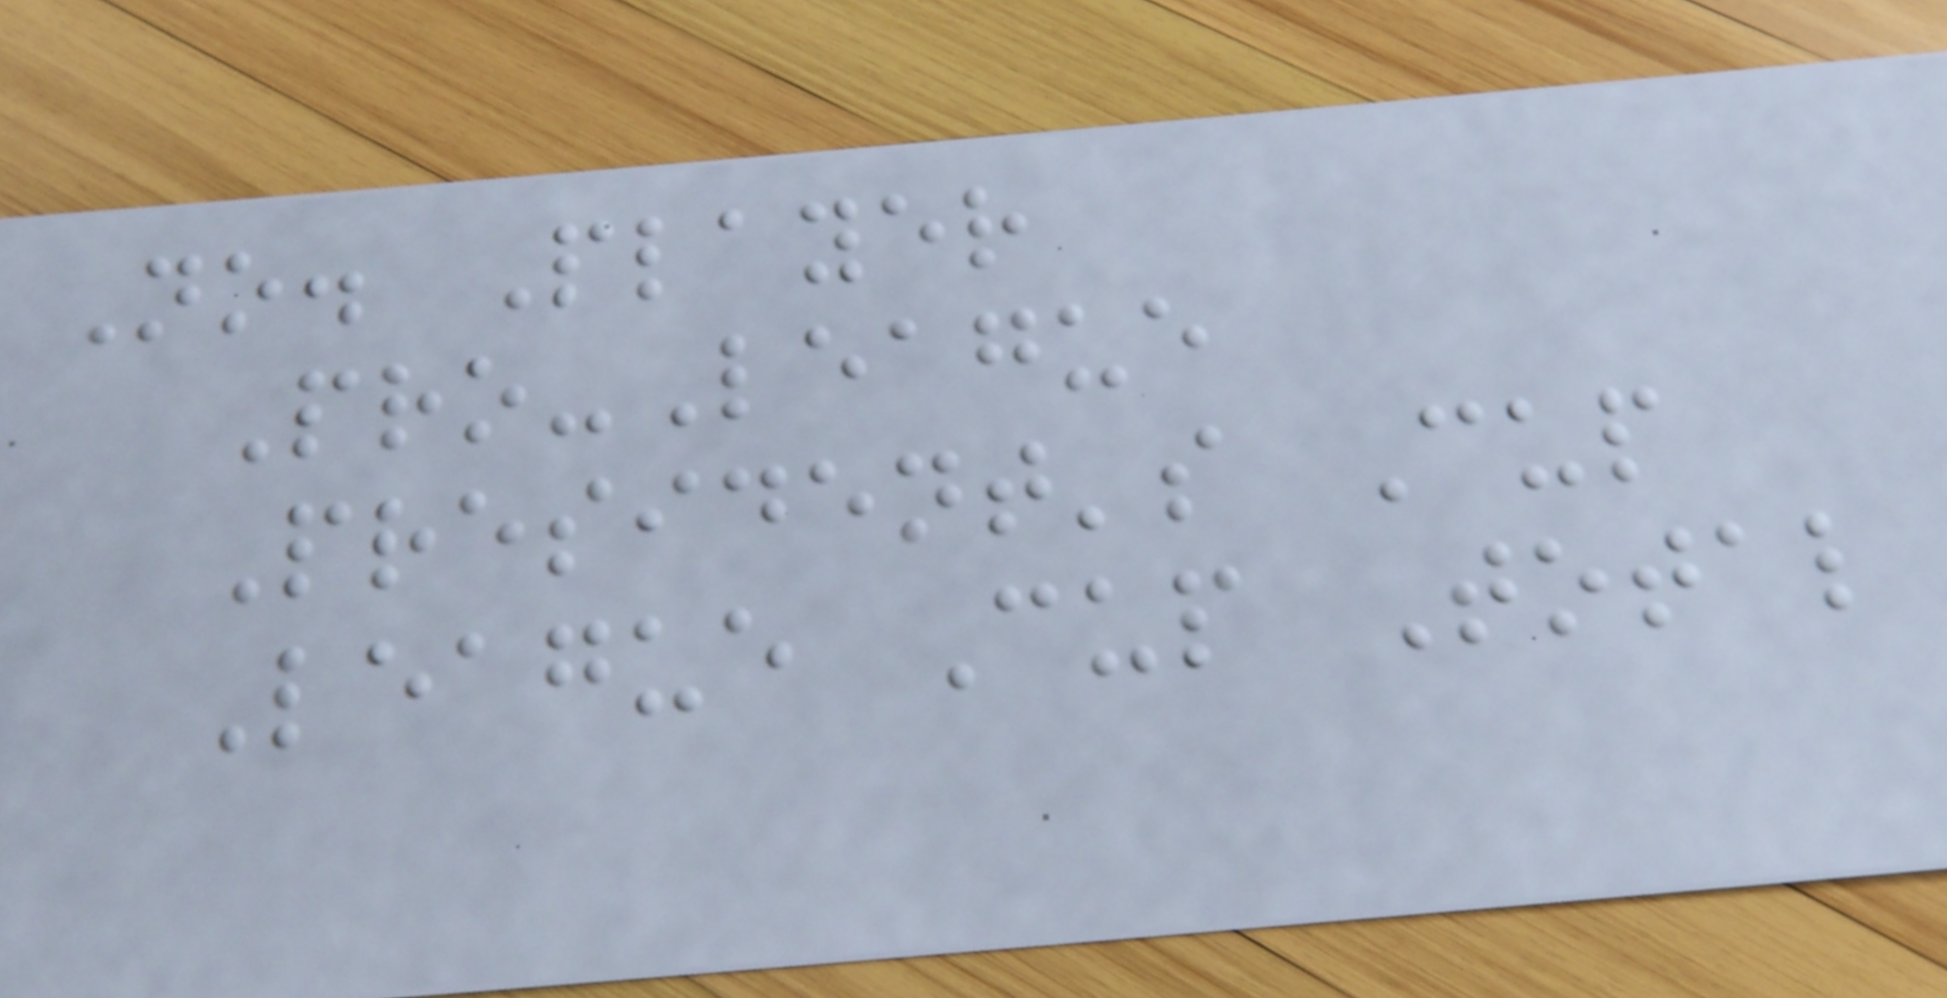No. Player
Pro-League
President's Cup
League Cup Total
